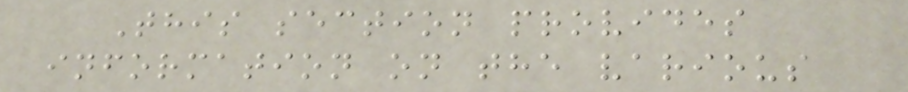This section provides
information on the various
